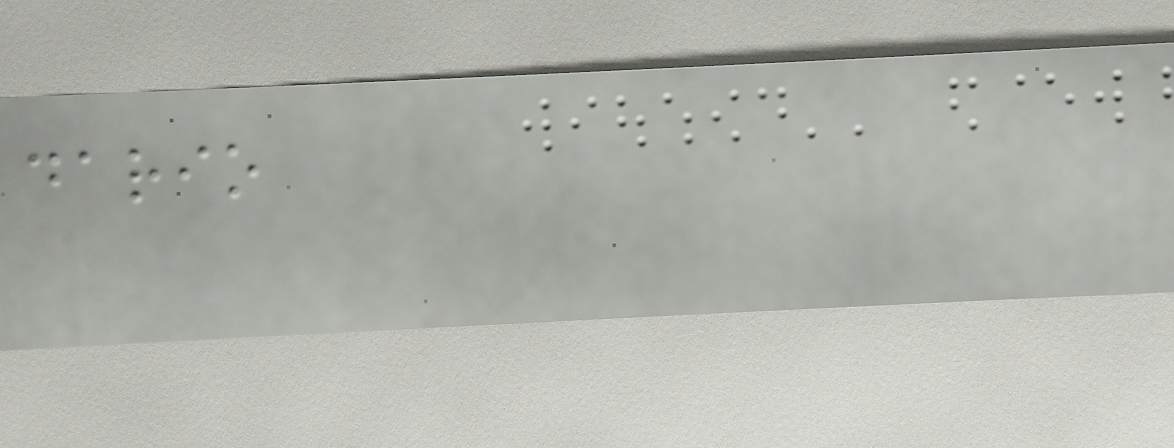dario
